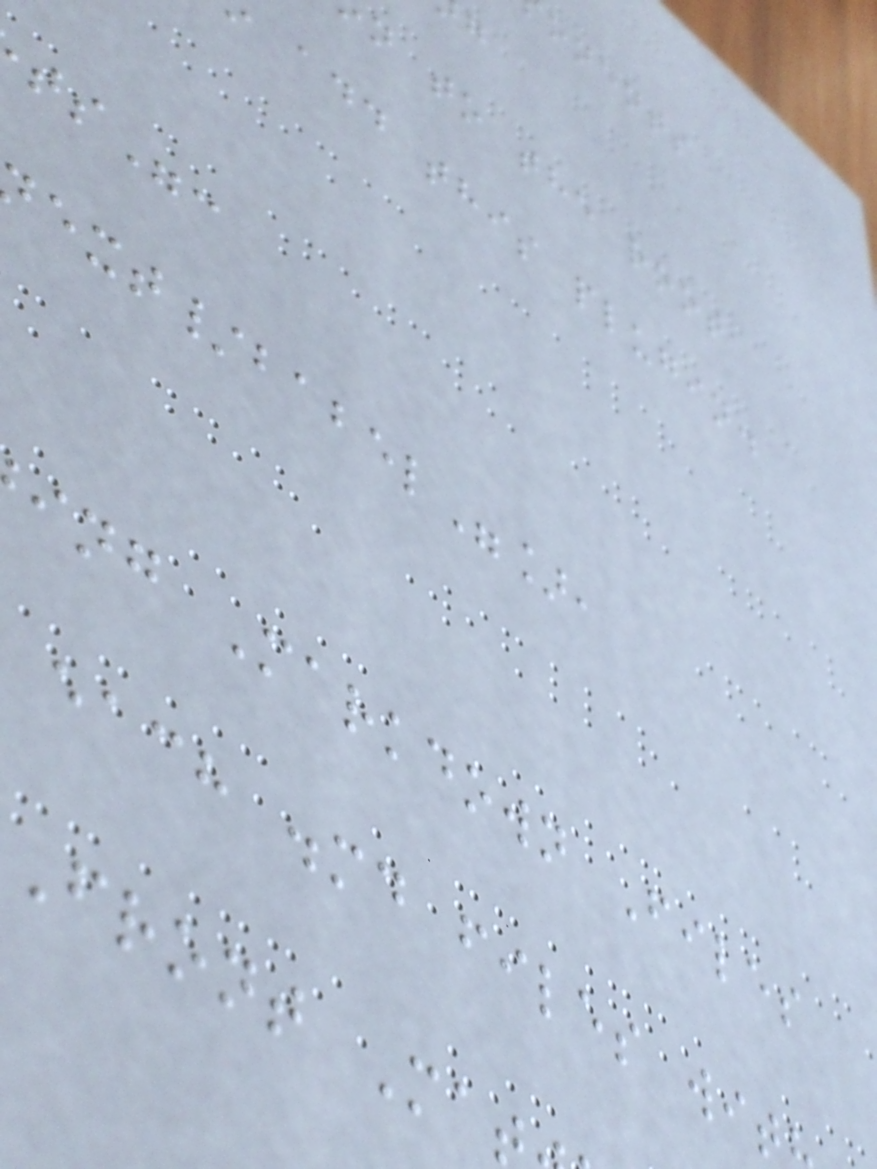n to the root
add this plugin.
ts":
ext/babel"],
ing Markdown Files
each .md files wit
Front Ma
